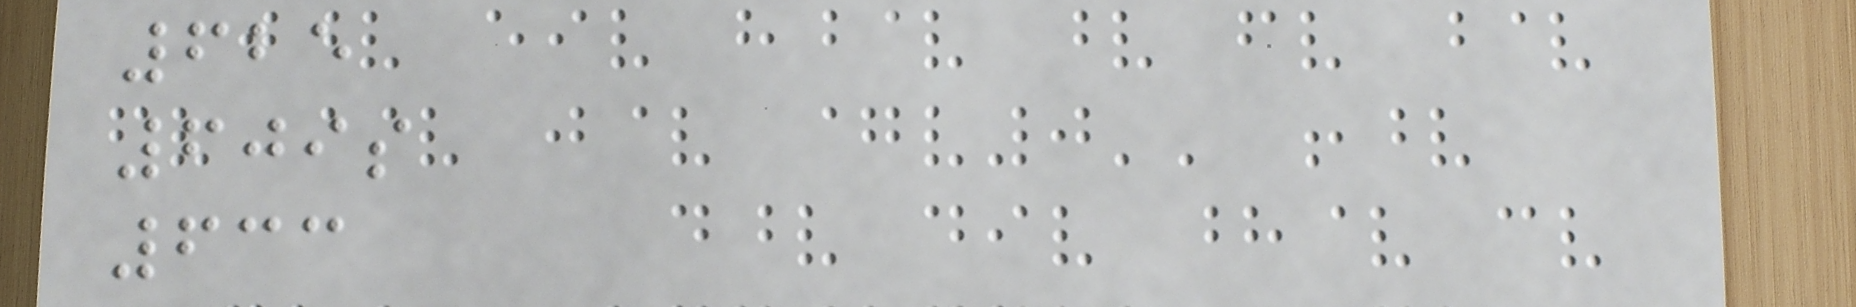625
609s
633
